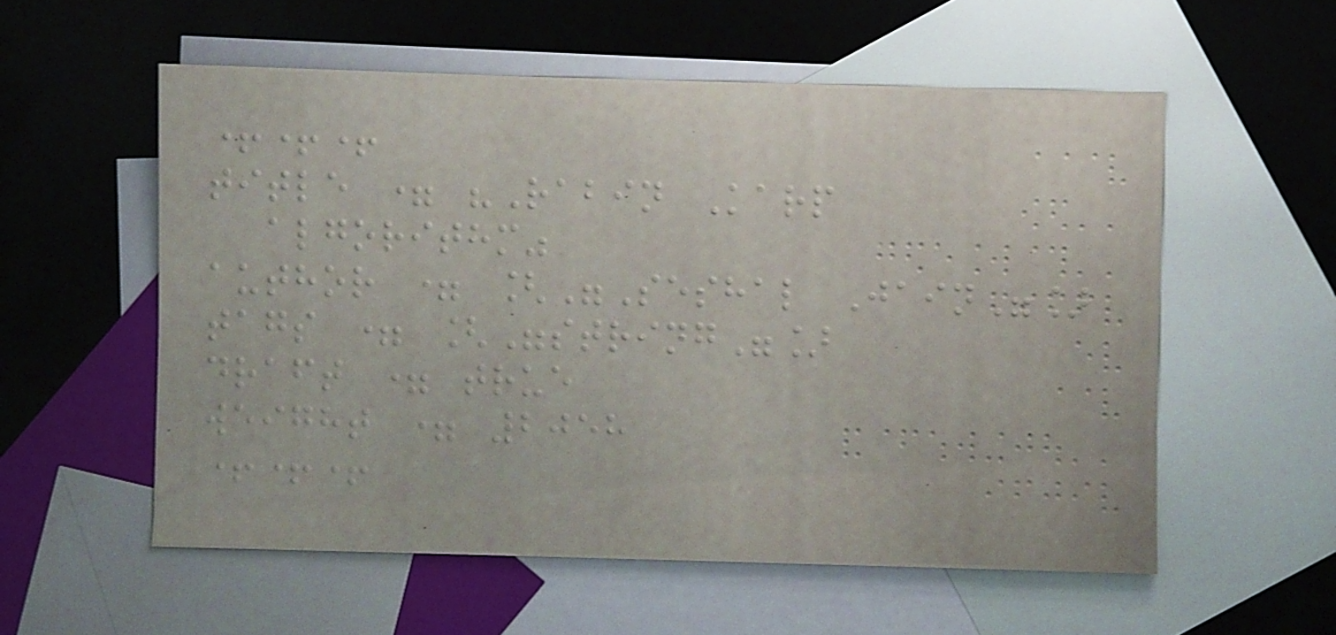+++
title = "Rabin Karp
algorithm"
author = ["Seshal Jain"]
tags = ["string"]
draft = true
weight = 2058
+++
